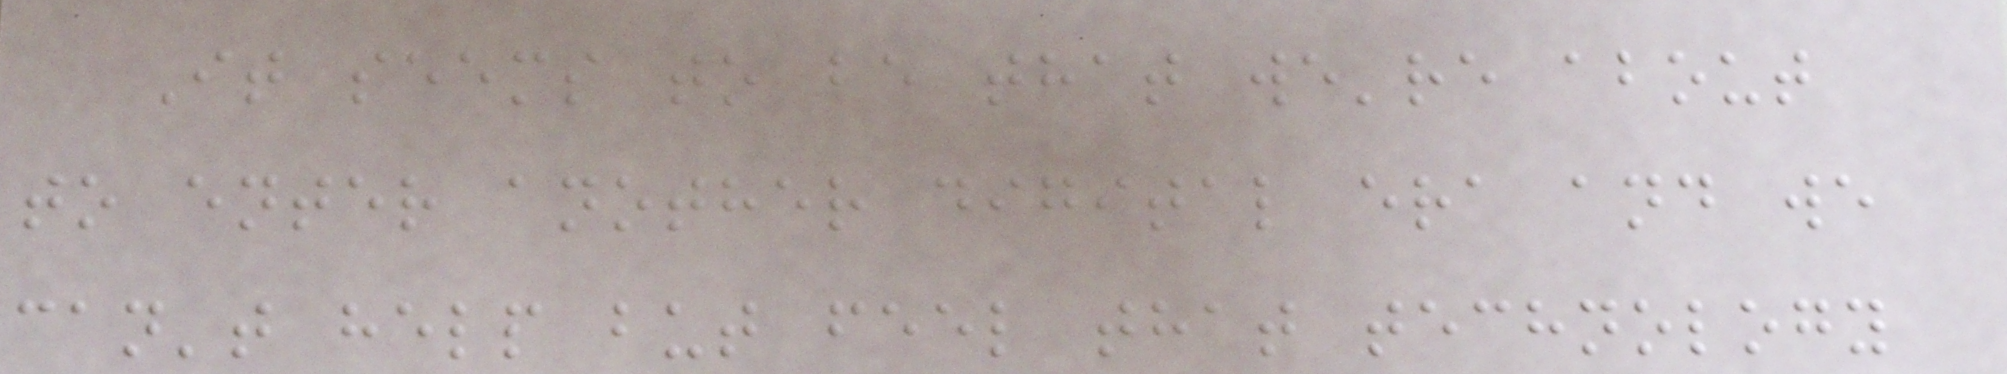It seems to be that we're about
to enter another digital era and we
can't help but feel that technology
